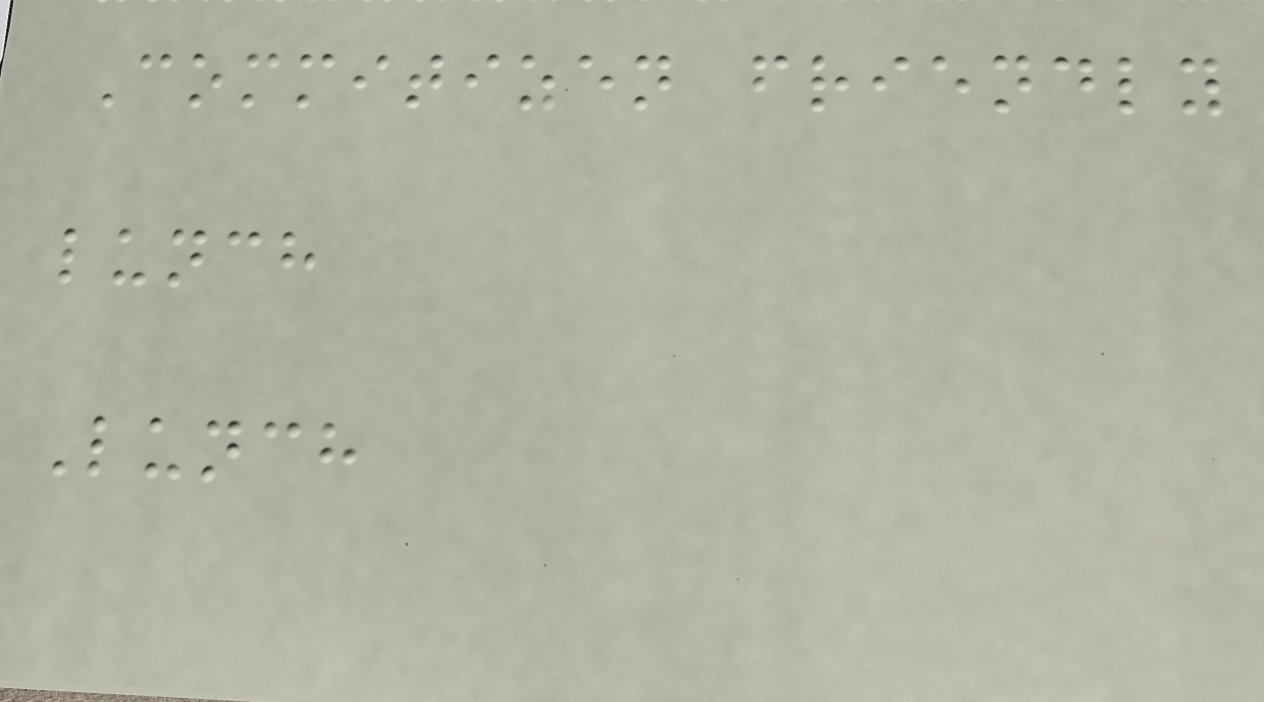Commitizen friendly
lunch
Lunch
